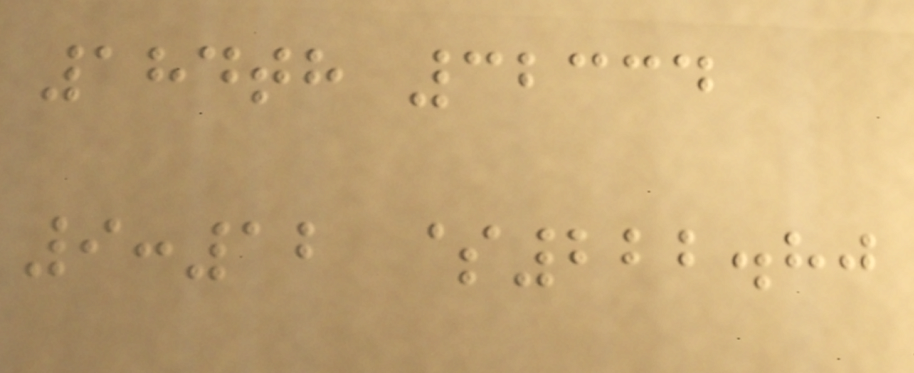184th 32334
9:12 $222.80
